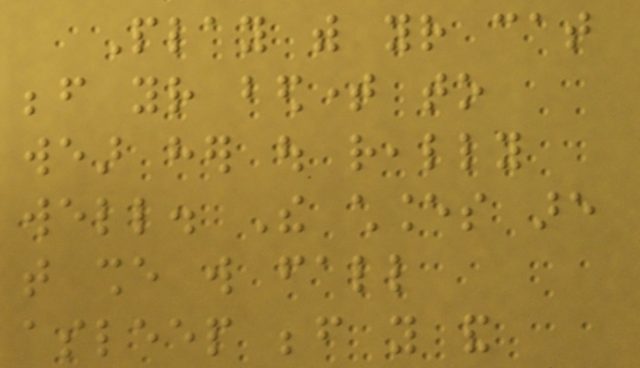Play with your cat
before your bedtime to
wear her out really
well. The chances are
that she will fall
asleep before you and
